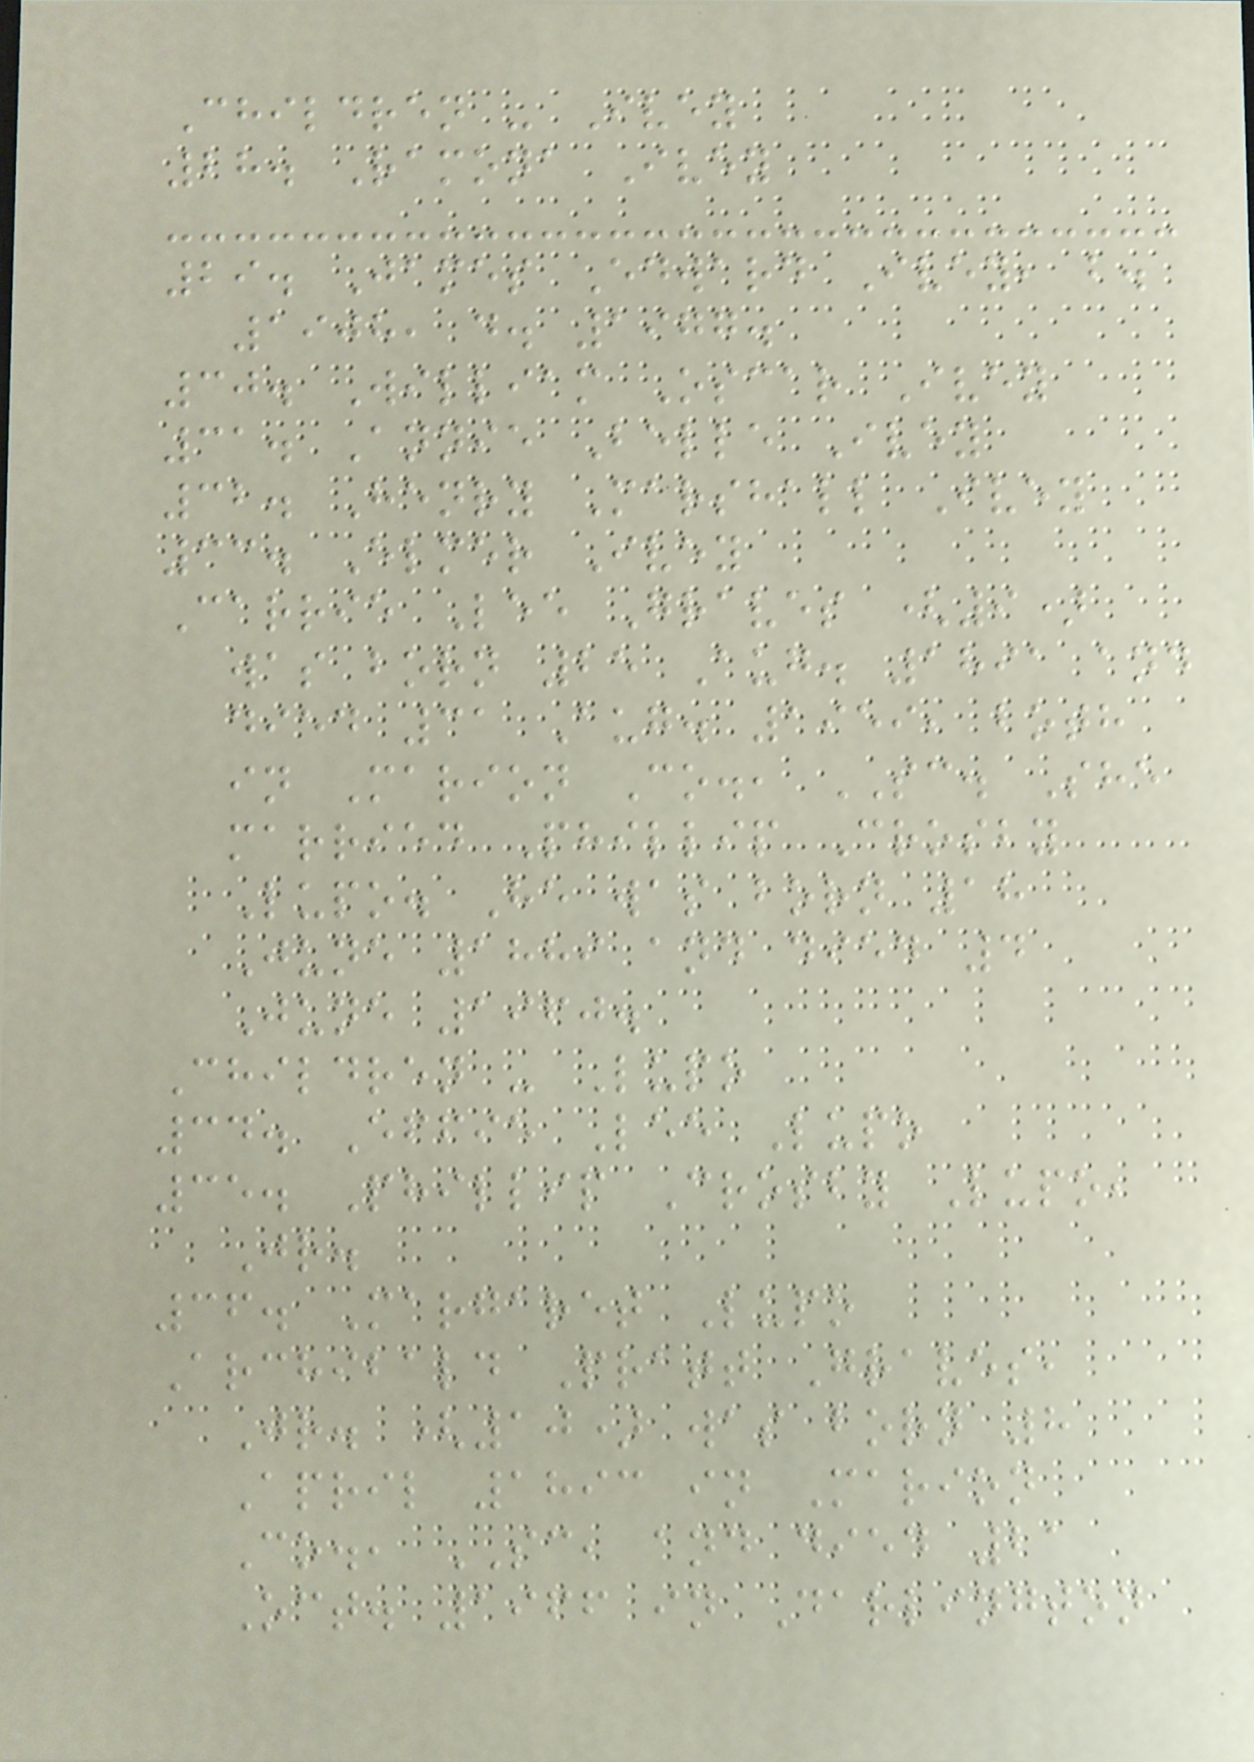Children - Ivey
28. Ramona Ivey
29. James Edward Ivey, b.
1908, d. 1977.
30. William Oscar Ivey
31. Annie Belle Ivey
32. Henry Marshall Ivey
33. Elmer Ivey
Carrie Lee Graves (9)
was born 25 Aug. 1891 and
died 31 Aug. 1959, both
in Marion Co., SC. She
married Phillip Crosby
Lupo. He was born 18
June 1889 and died 4
June 1960.
Children - Lupo
34. Effie Lee Lupo
35. Phillip Crosby Lupo,
Jr.
36. Margaret Lupo
Archibald Pratt Graves,
Jr. (10) was born 8
April 1893 in Marion
Co., SC, and died 21
Oct. 1966 in Darlington
